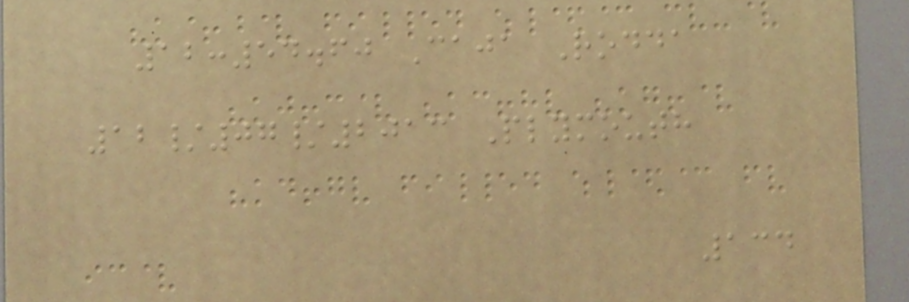12:54.60 Caja Rodda
12/07/2013 Plymouth
134
